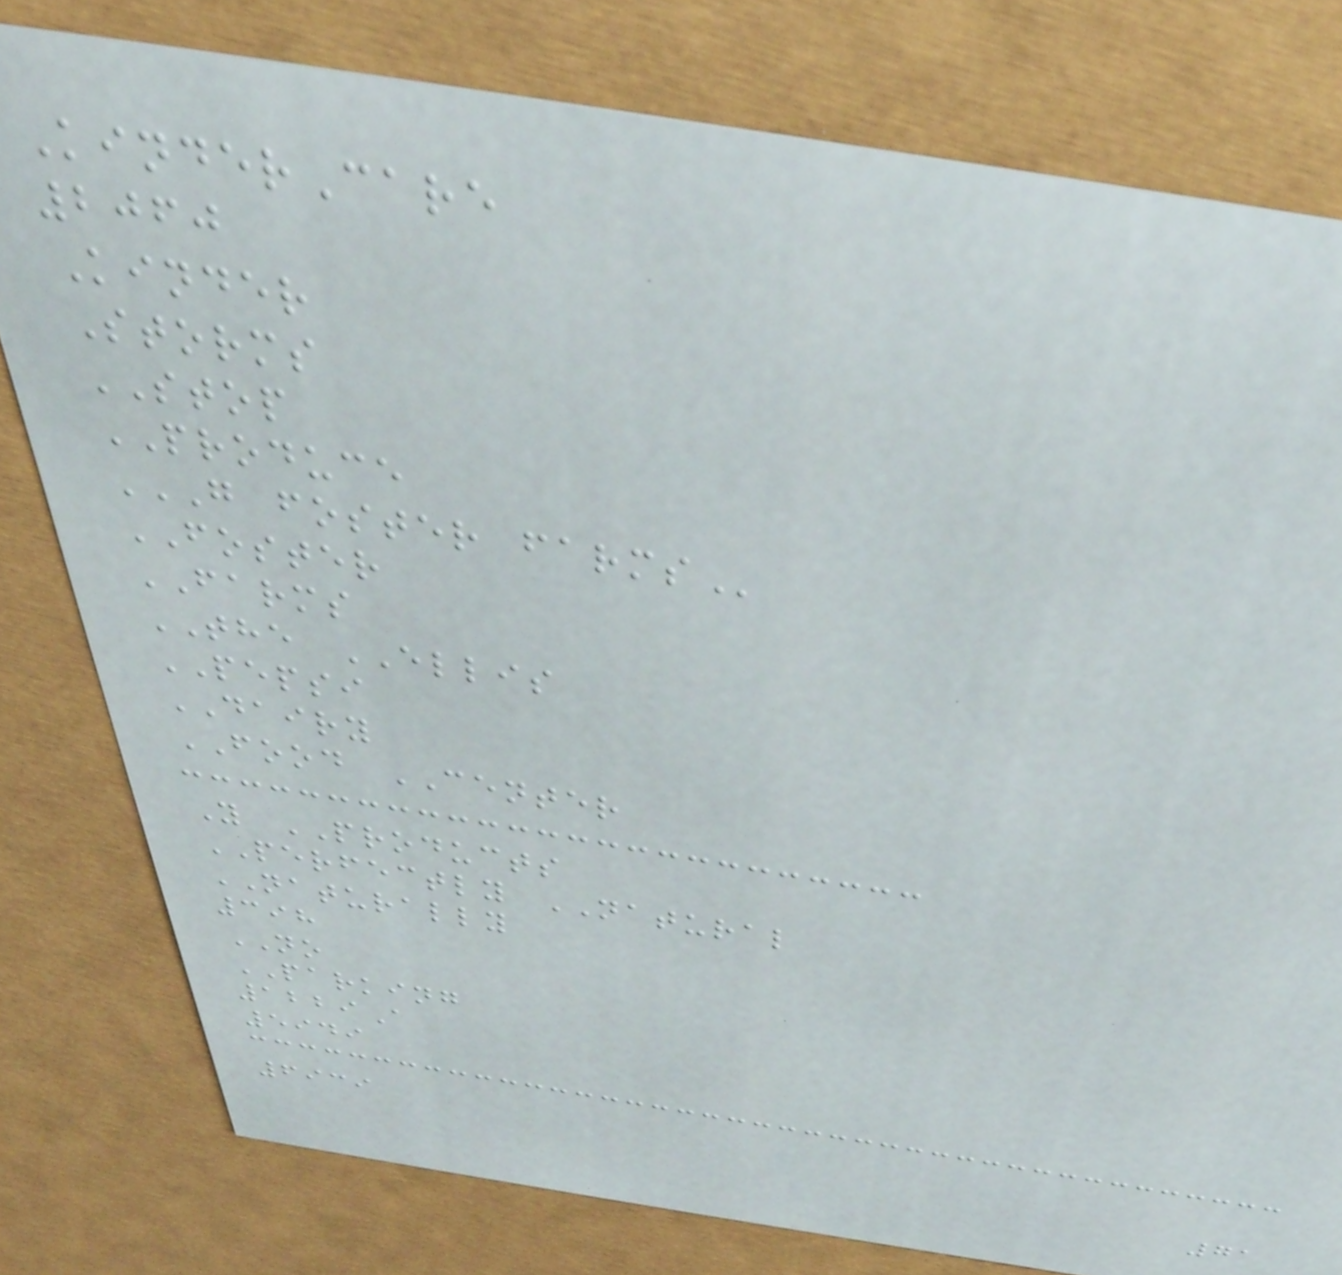KinderCare
2060
Kinder
Storms
STOP
PRODUCE
G FOSTER FARMS
FOSTER
FARMS
THE ELLIS
PEPSI
DAIRY
FOOD CENTER
Y PRODUCTS
PERFECTLY NATURAL
NATURALLY
398
NO
PARKING
1229A
5949
6939
71
